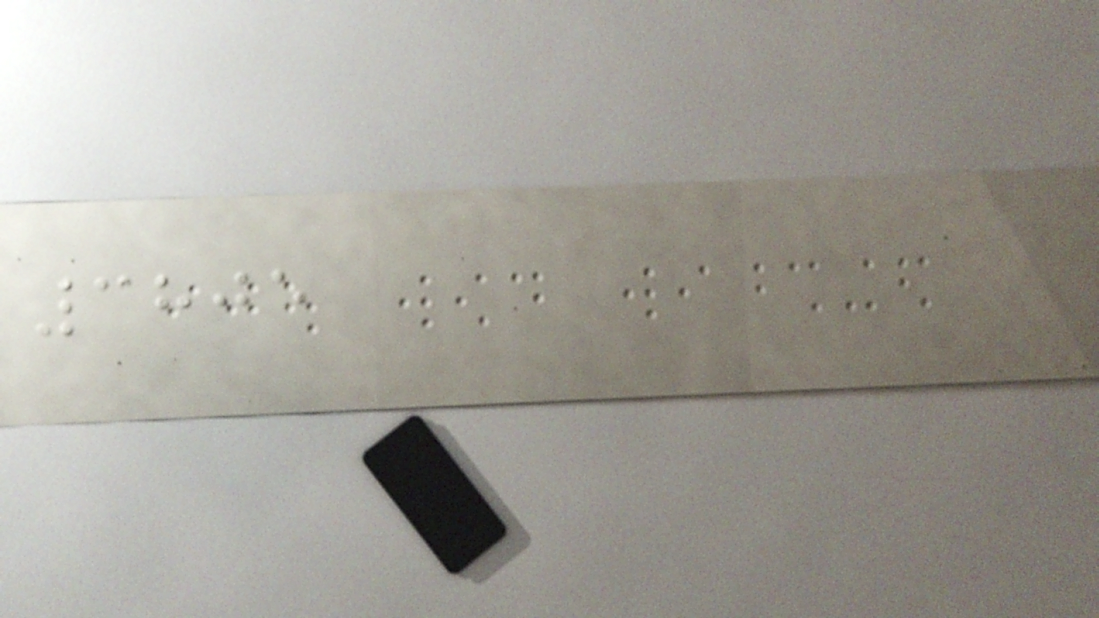3805
